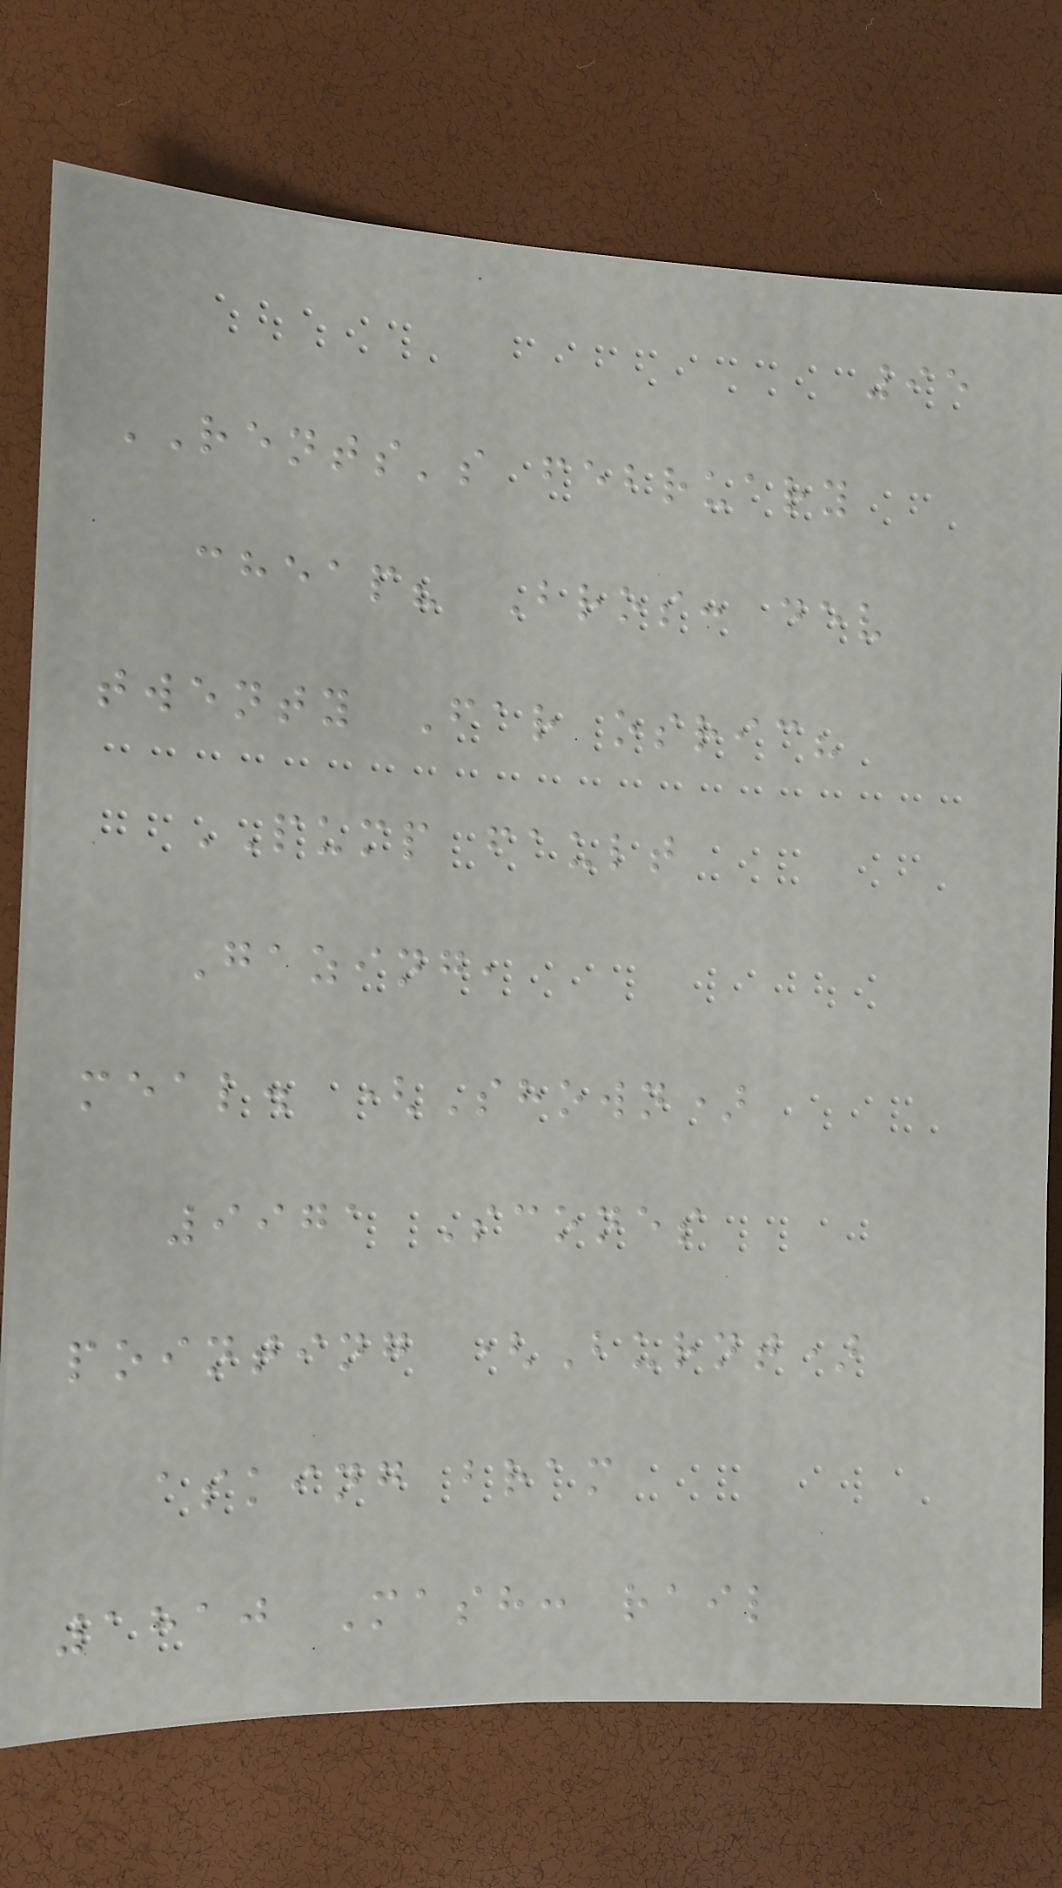95
RENTS's february
cheap? Bros: dev
twenty Far osric?
PUMP fault
Gazing,
meal. (Shown)
9971 Scones
pointing (Burnt)
asking bram
1810 Mash: rail
